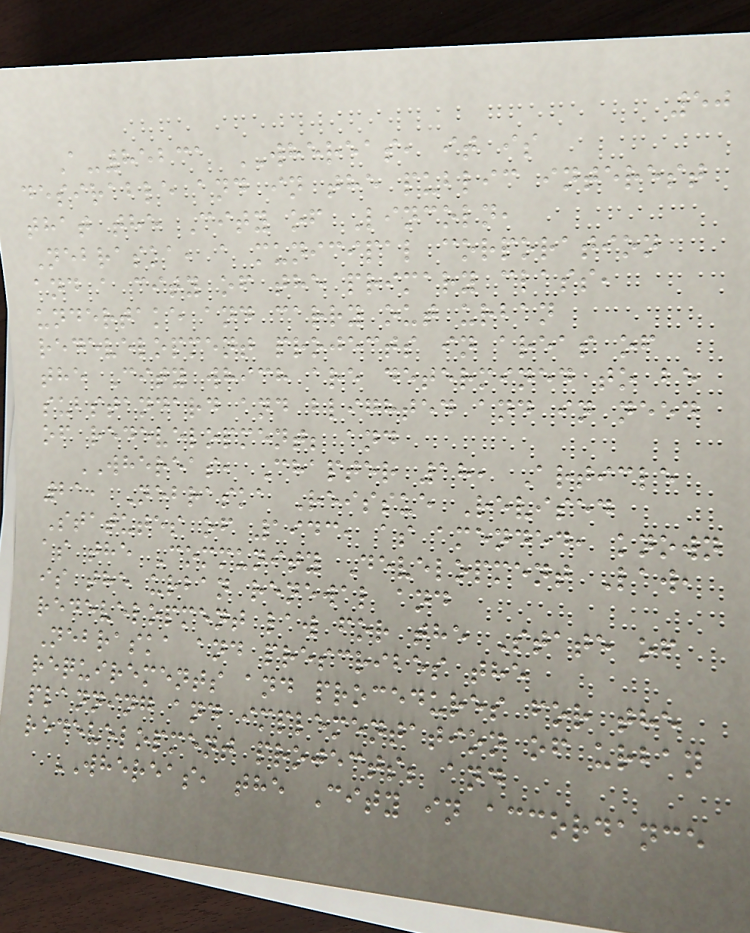50
A-85231 WHEREAS, it is
desirable and in the public interest
that the City of Lincoln,
Nebraska, a municipal corporation
and a city of the primary class,
undertake and carry out urban
redevelopment projects in areas of
the City which are determined to be
substandard and blighted and in need
of redevelopment; and
WHEREAS, Chapter 18, Article
21, Nebraska Reissue Revised
Statutes of 1943, as amended, known
as the Community Development Law,
is the urban renewal and
redevelopment law for the State of
Nebraska and prescribes the
requirements and procedures for the
planning and implementation of urban
redevelopment projects; and
WHEREAS, the City in accordance
